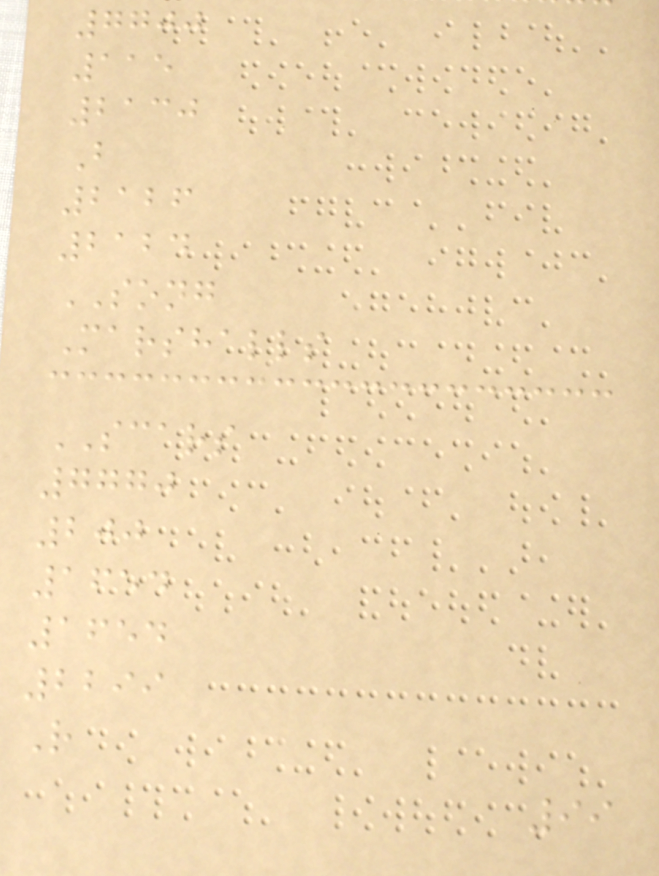7700
115
2130
B
2126
2124
SONG
Marshalls
SCARS
7770
200
1654
1654
2299
R
99
